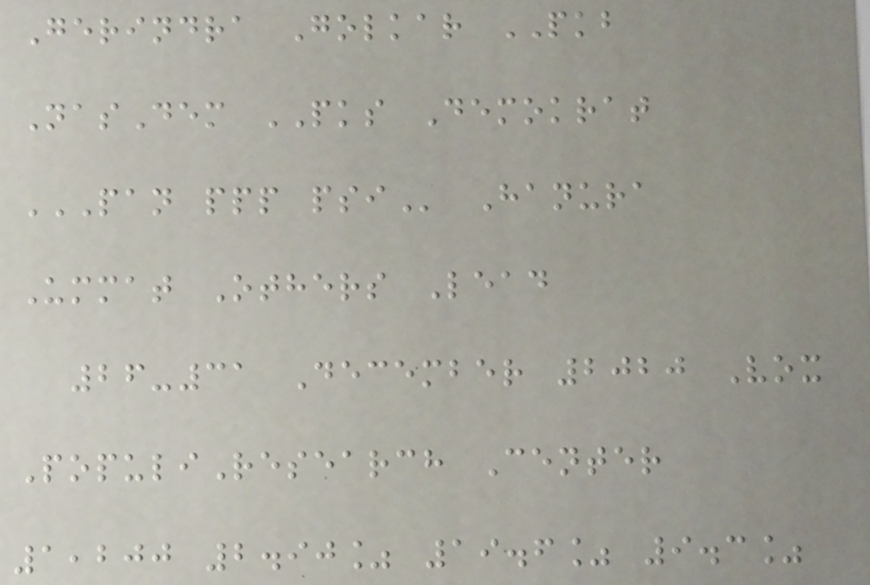Gerindra Golkar PKB
NasDem PKS Demokrat
PAN PPP PSI Hanura
Ummat Others Lead
26-31 December 2020 Vox
PopuliResearch Center
1,200 2.90% 19.6% 9.3%
